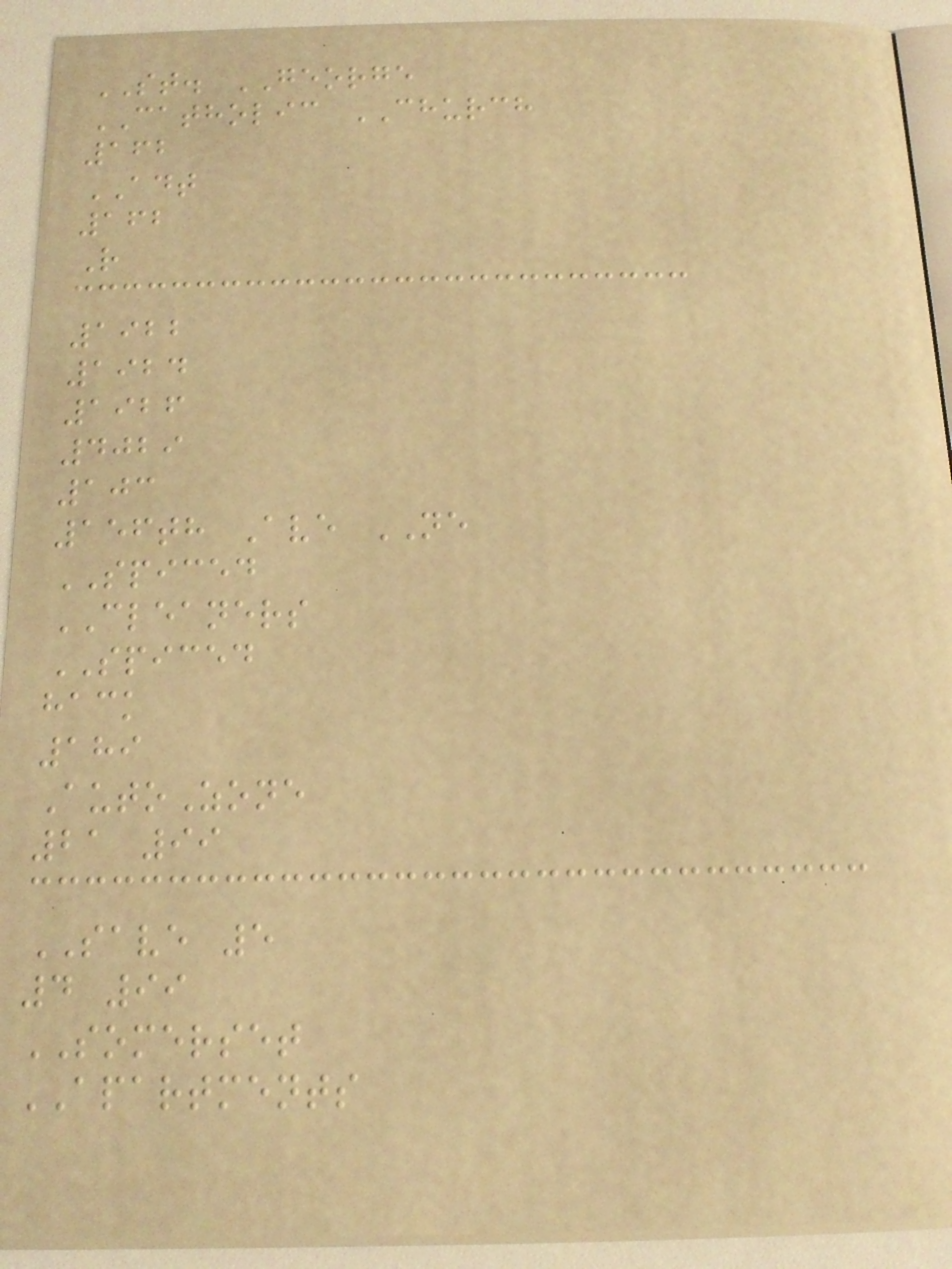ST. GEORGE
CATHOLIC CHURCH
162
ADT
162
R
1922
1924
1926
4029
103
156th Ave NE
SPICED
CLEANERS
SPICED
hack
189
AutoZone
21 99
SAVE 5
4 99
SOMERSET
APARTMENTS
